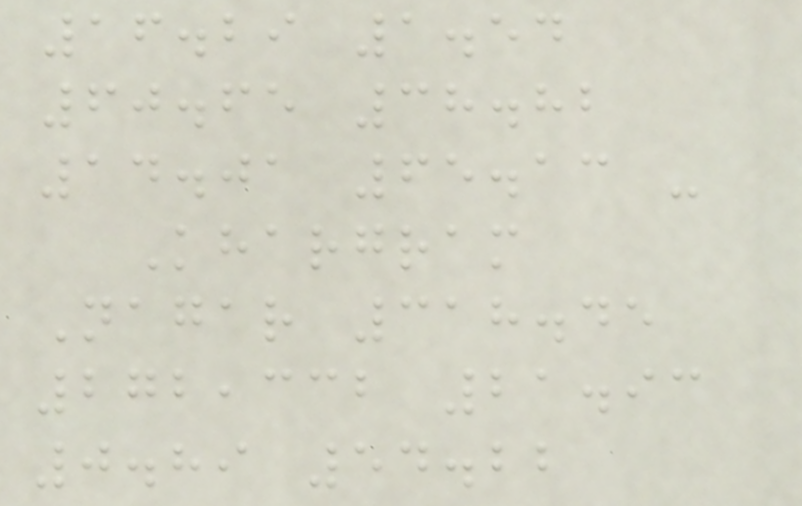16.29 1.54
60.65 38.82
14.01 65.13 -
Khargram
Nagar 318.45
272,332 21.93
0.89 54.22
